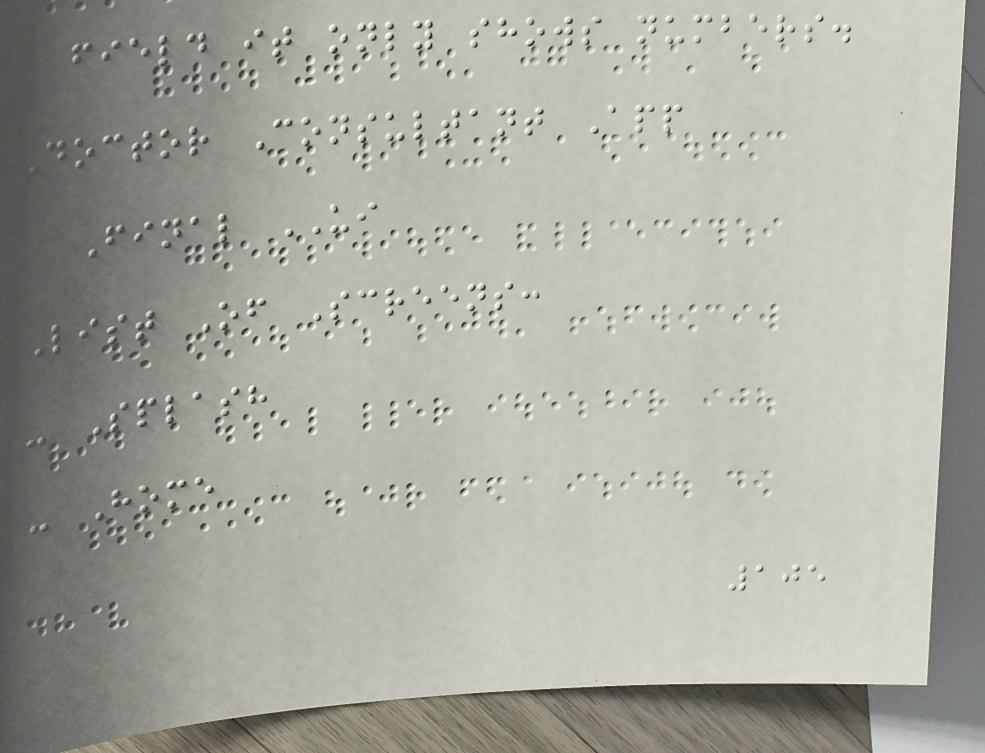field it only shows numbers.
Doctor Consultant App
Final UI
List Of Screens:
- Splash
- Home
105
